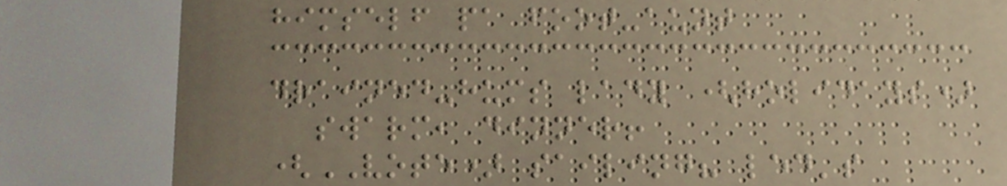himself pa foot-aunt
drained-hums lady (holidays)
swarm, dinner!
(VOTE) sailing? led's
